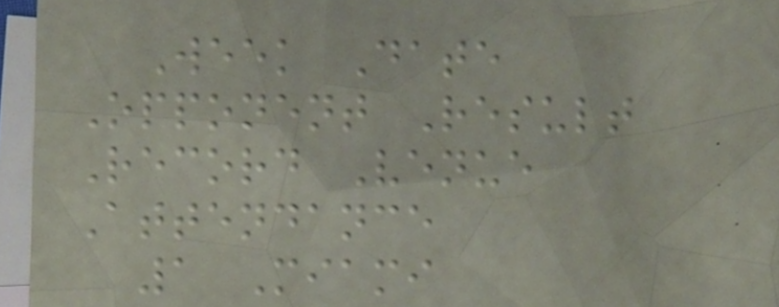Week Date
Opponent Result
Record Venue
Attendance
1 Miami
